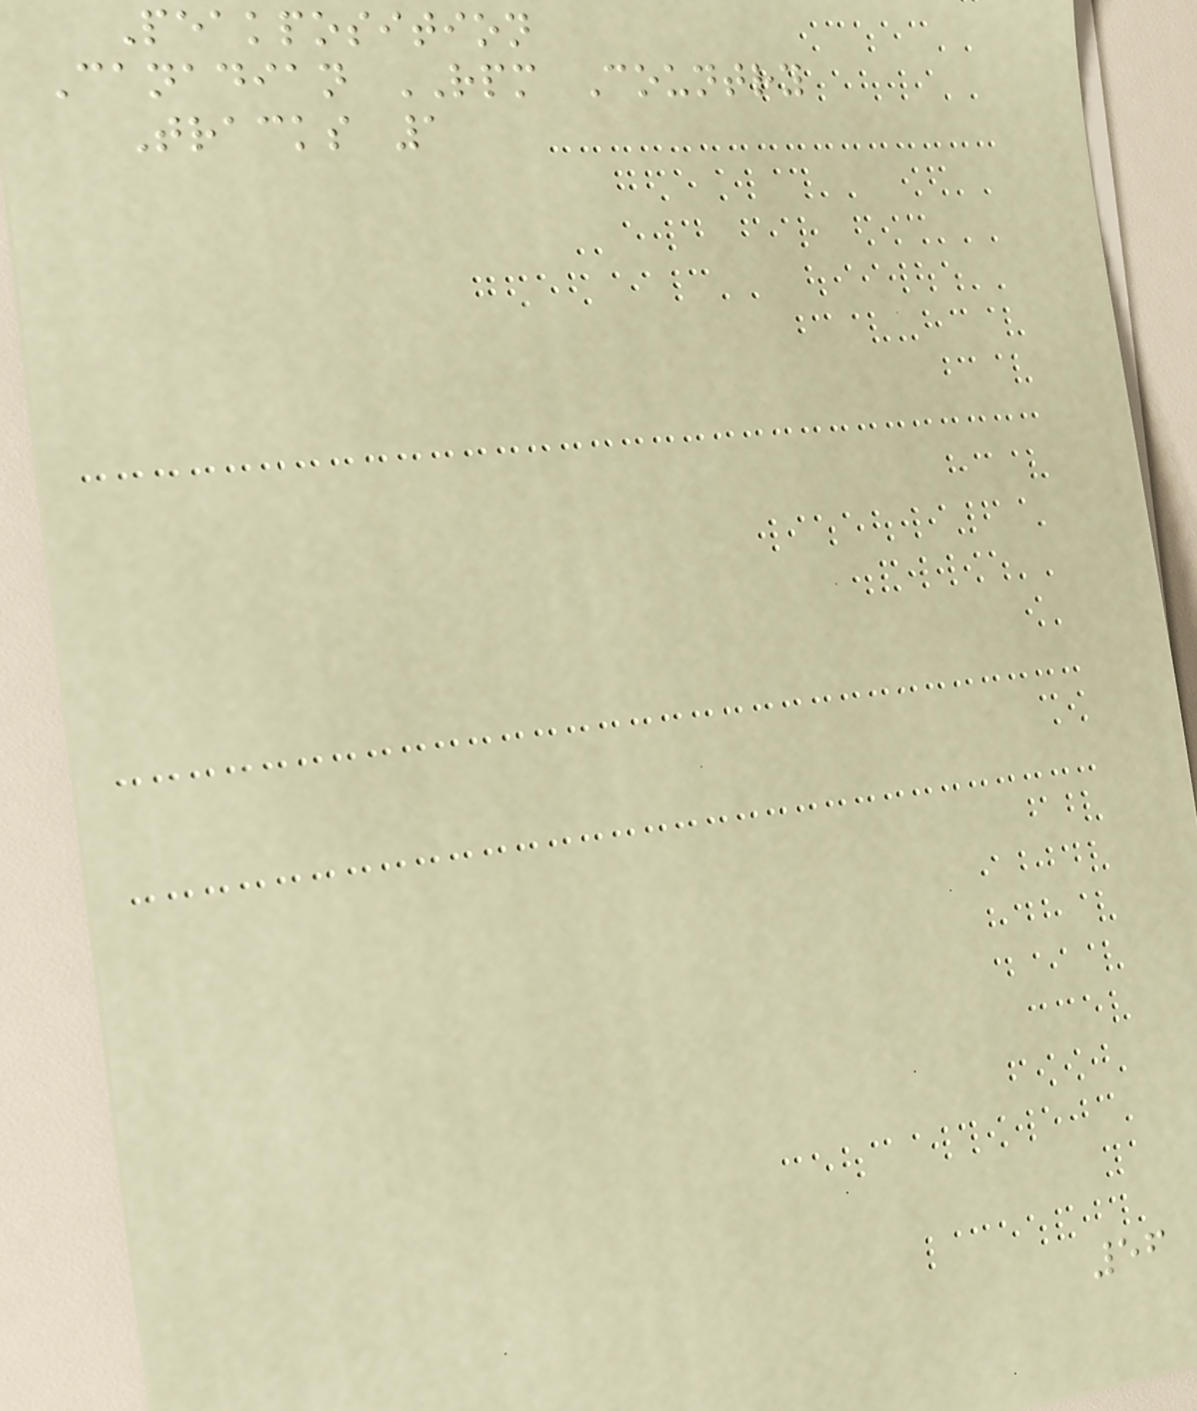Peakposition
Canadian RPM Country
Tracks 1
56
